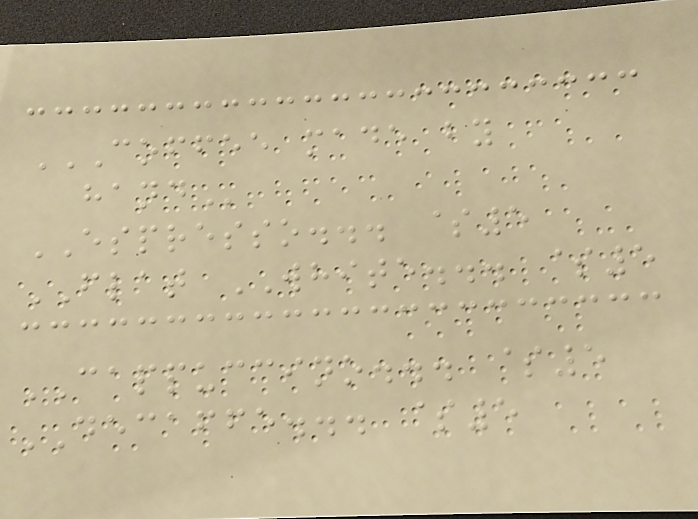COFFEE MADE BY
HAND
ESPRESSO... $5
FLAT WHITE... $5
CAPPUCCINO... $5
DECAFFE... $5
